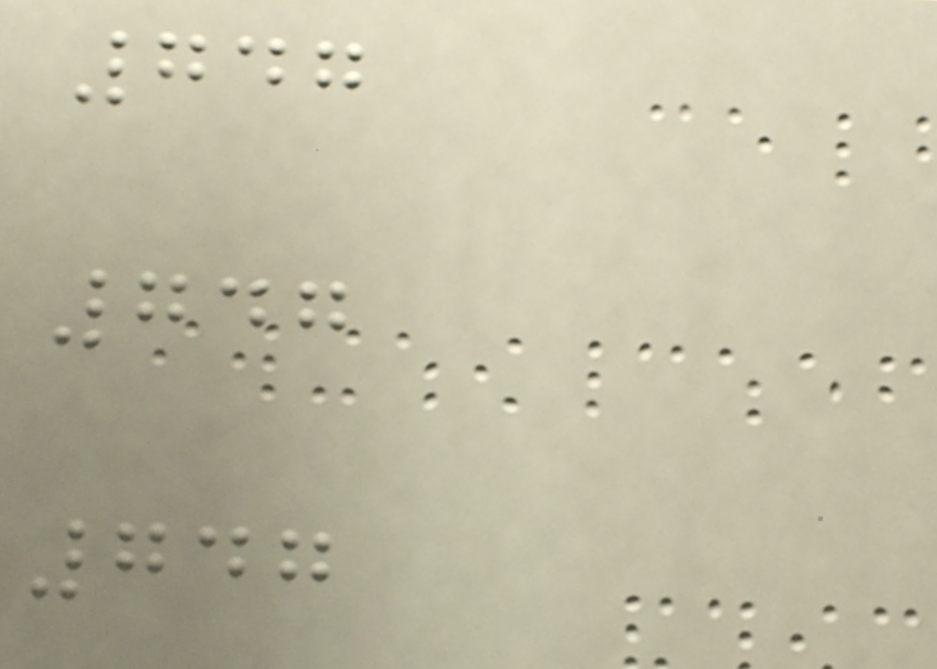747
747
747
